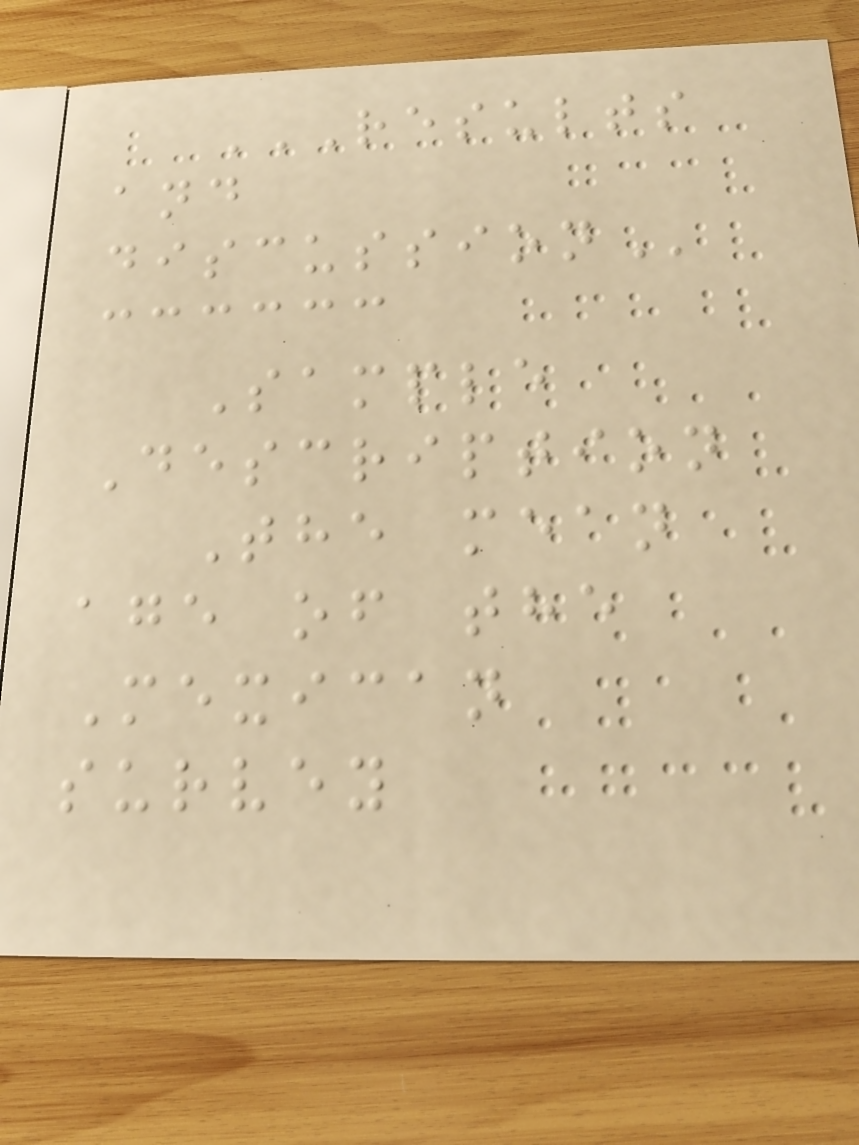RESULTS
AND
DISCUSSION
Sample
Description
The mean
age of the
Mexican
survey
